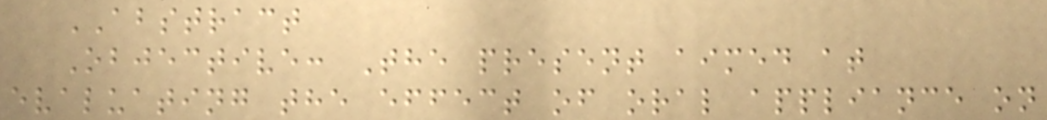ABSTRACT
Objective: The present aimed at
evaluating the effect of oral appliance on
